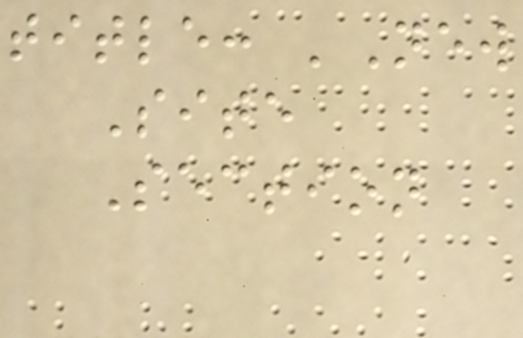title: 'New
Site
Section
